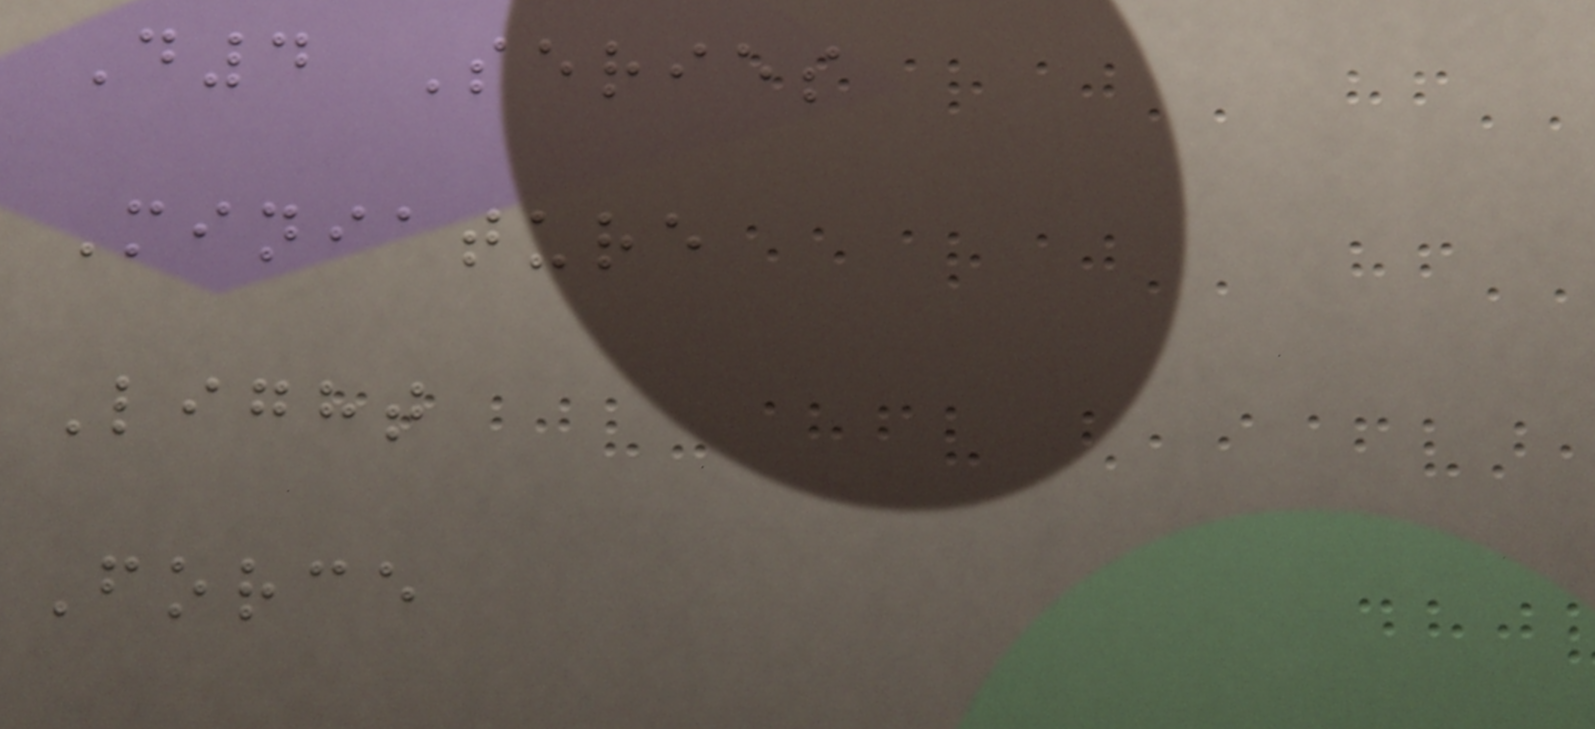D4 Series
Miniature
Light
Force
